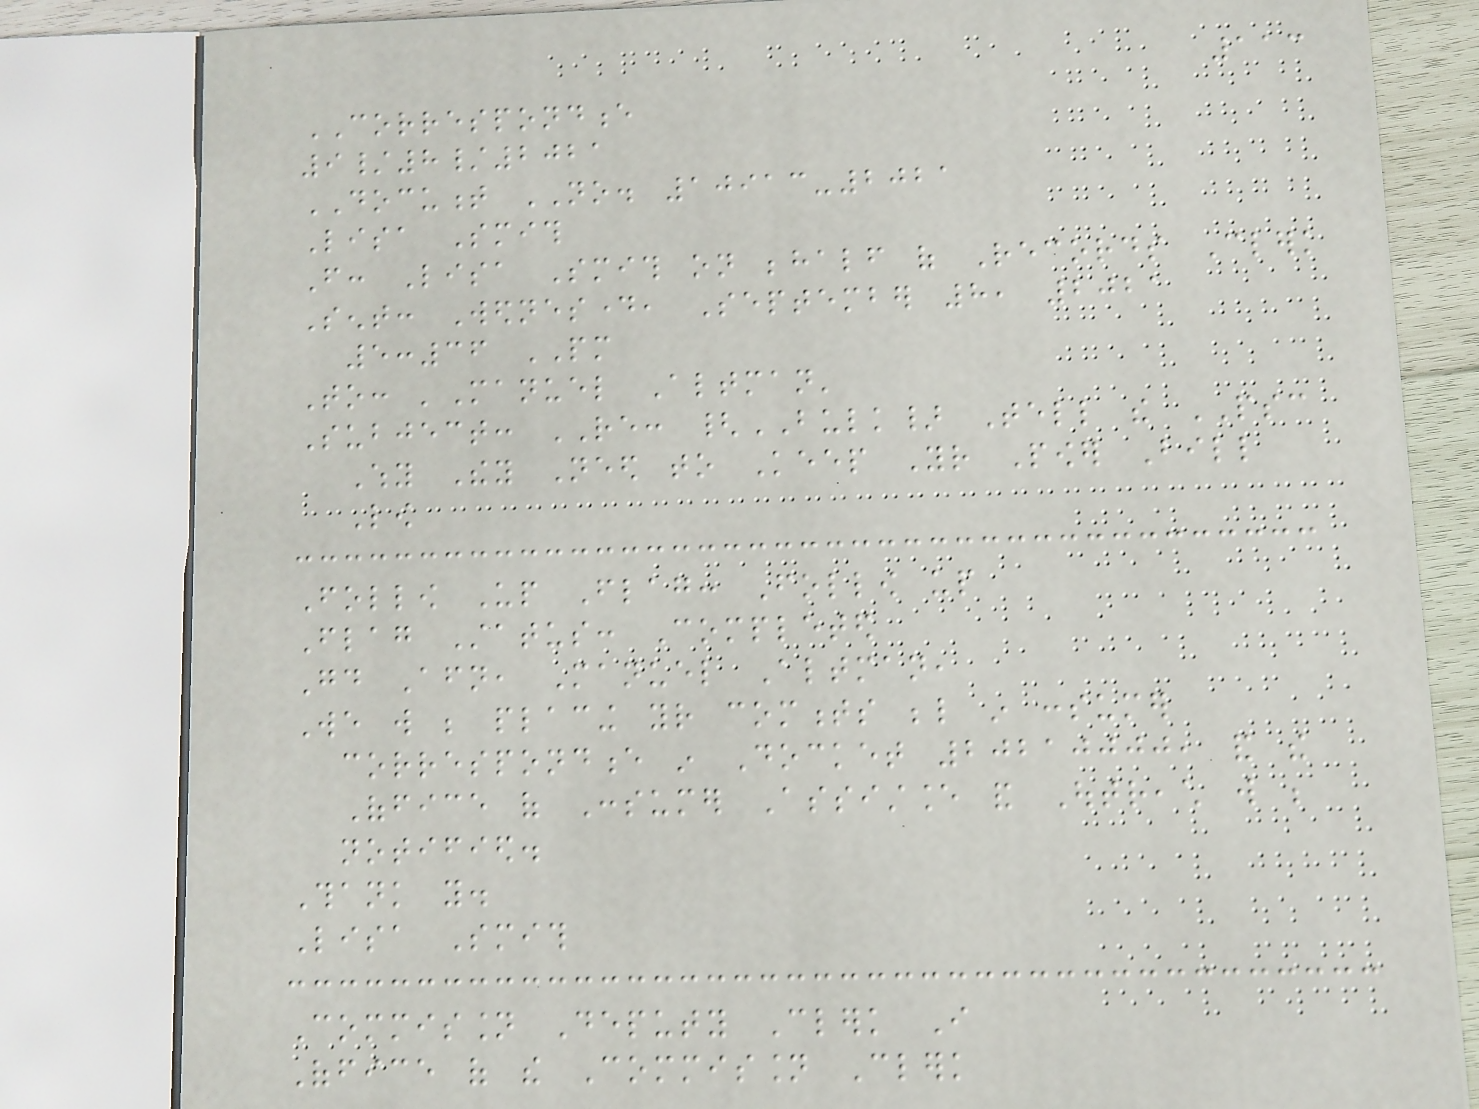113
CORRESPONDENCE
9/8/2021
DOCUMENT NO. 10913-2021
Lisa Smith
From: Lisa Smith on behalf of Records Clerk
Sent: Wednesday, September 8, 2021
5:36 PM
To: 'Manuel Altman'
Subject: RE: {BULK} Tell the PSC
Why They Need to Keep Your Power Bill
Low
Follow Up Flag: Follow up
Flag Status: Completed
Good Afternoon, Manuel Altman,
We will be placing your comments below in consumer
correspondence in Docket 20210000, and the
Office of Consumer Assistance and Outreach will be
notified.
Thank you.
Lisa Smith
Commission Deputy Clerk I
Office of the Commission Clerk
